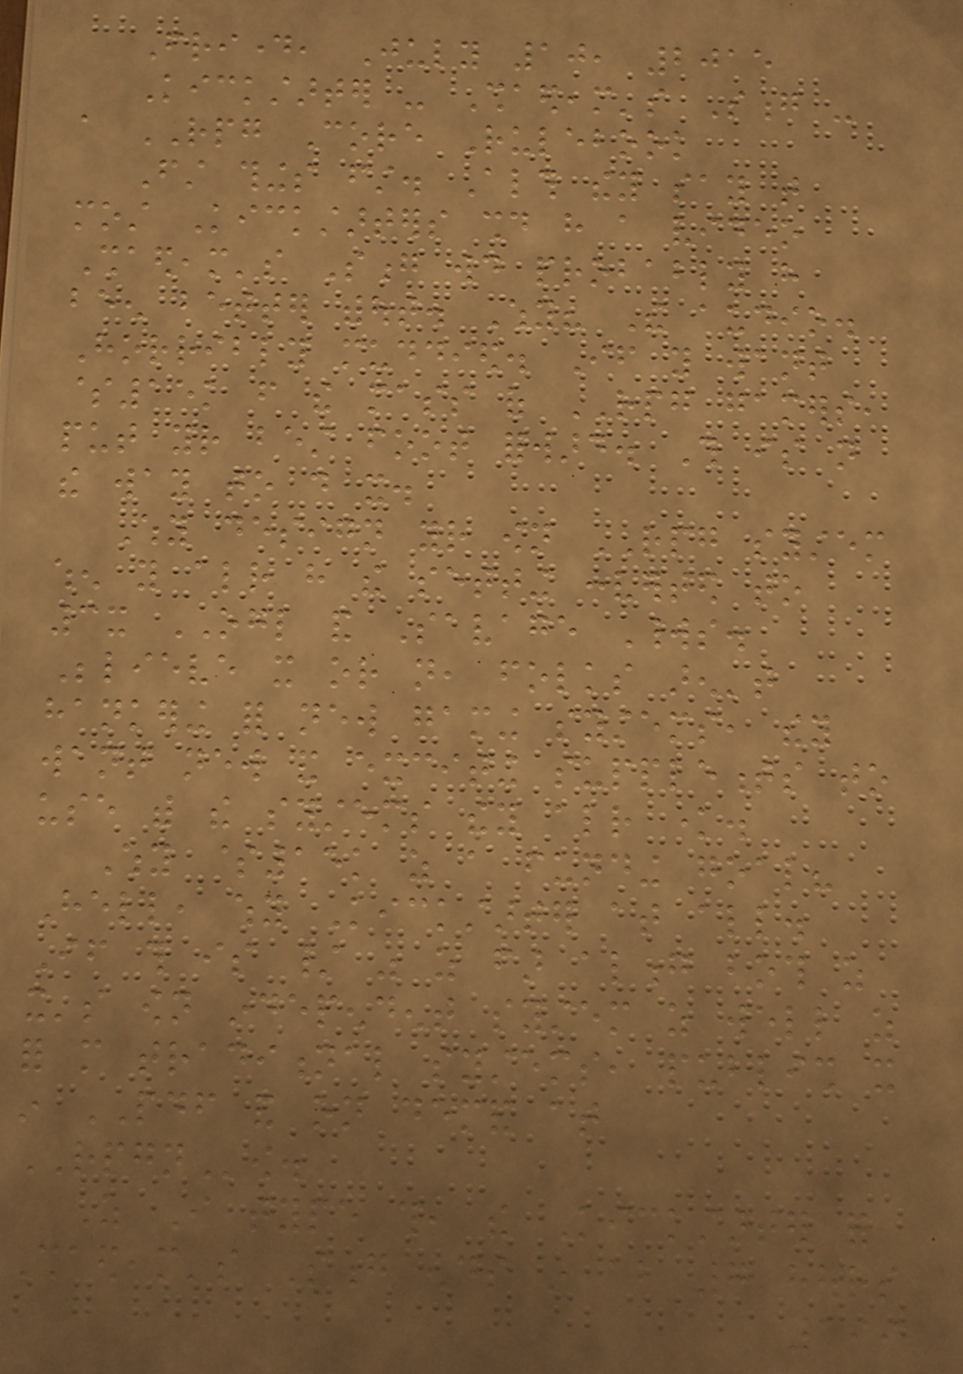Friday, July 10, 2015
Kickstarter - Shaedeam's Song -
a RPG Core Rulebook
First things first. Although they say that
most Kickstarters should have a video
Shaedeam's Song would probably have
been better without. Why? The audio.
Horribly muddied. If you want
$15k from the mass of RPG gamers,
put your best foot forward. This is not
the way to do it.
Why design your own RPG system
when you already have the setting converted to
3x OGL and Savage Worlds.
Believe it or not, folks aren't
hankering for new gaming systems, they
want new and exciting supplements to
use with the systems they already know.
Why $15k as a funding goal?
Hell, why Kickstarter at all.
If this is / was as far along both as
it's own independent system as well as
for more traditional systems, publish it
in PDF and on demand at
RPGNow.
As I type this, the Kickstarter for
Shaedeam's Song ends in about 7 hours
199
